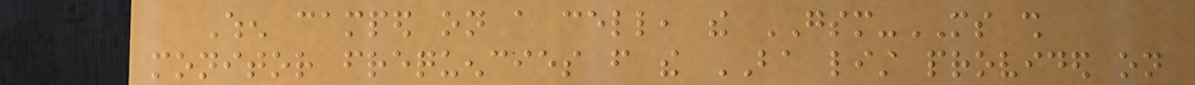When camped on a cell, the GSM-MS shall
monitor frequencies from the BA list provided on
